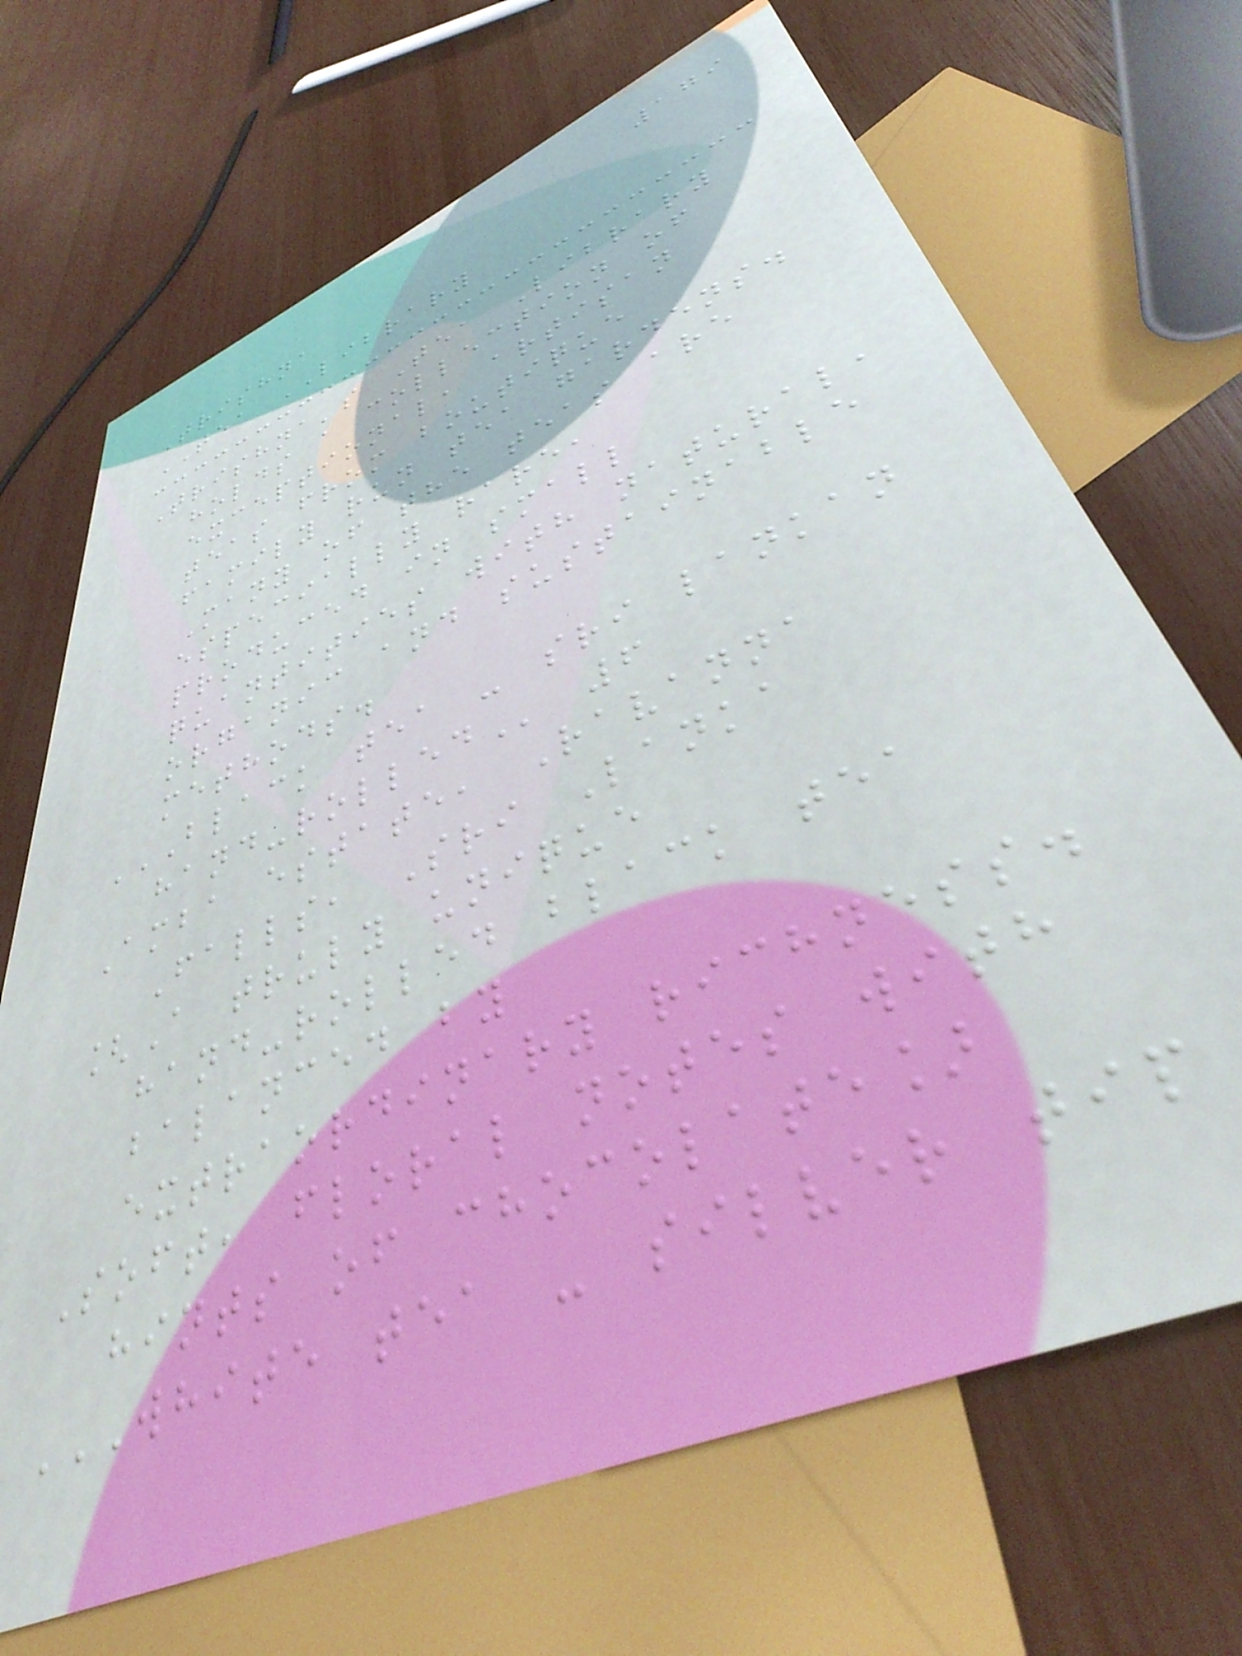179
Trishna
TEA LIBRARY
Trishna's Tea Library
holds a collection of
exceptional, artisan
teas from boutique
family run tea gardens.
Many of the teas are
especially rare,
produced in small
quantities with natural,
organic and sustainable
methods.
BLACK TEA - SRI LANKAN
HAND-ROLLED 6
Amba estate, Ravanna
Falls, Sri Lanka
[A truly unique
hand-rolled black tea
balanced by
extraordinary richness.
Soft, floral notes with
hints of chocolate]
WHITE TEA - SILVER TIP
